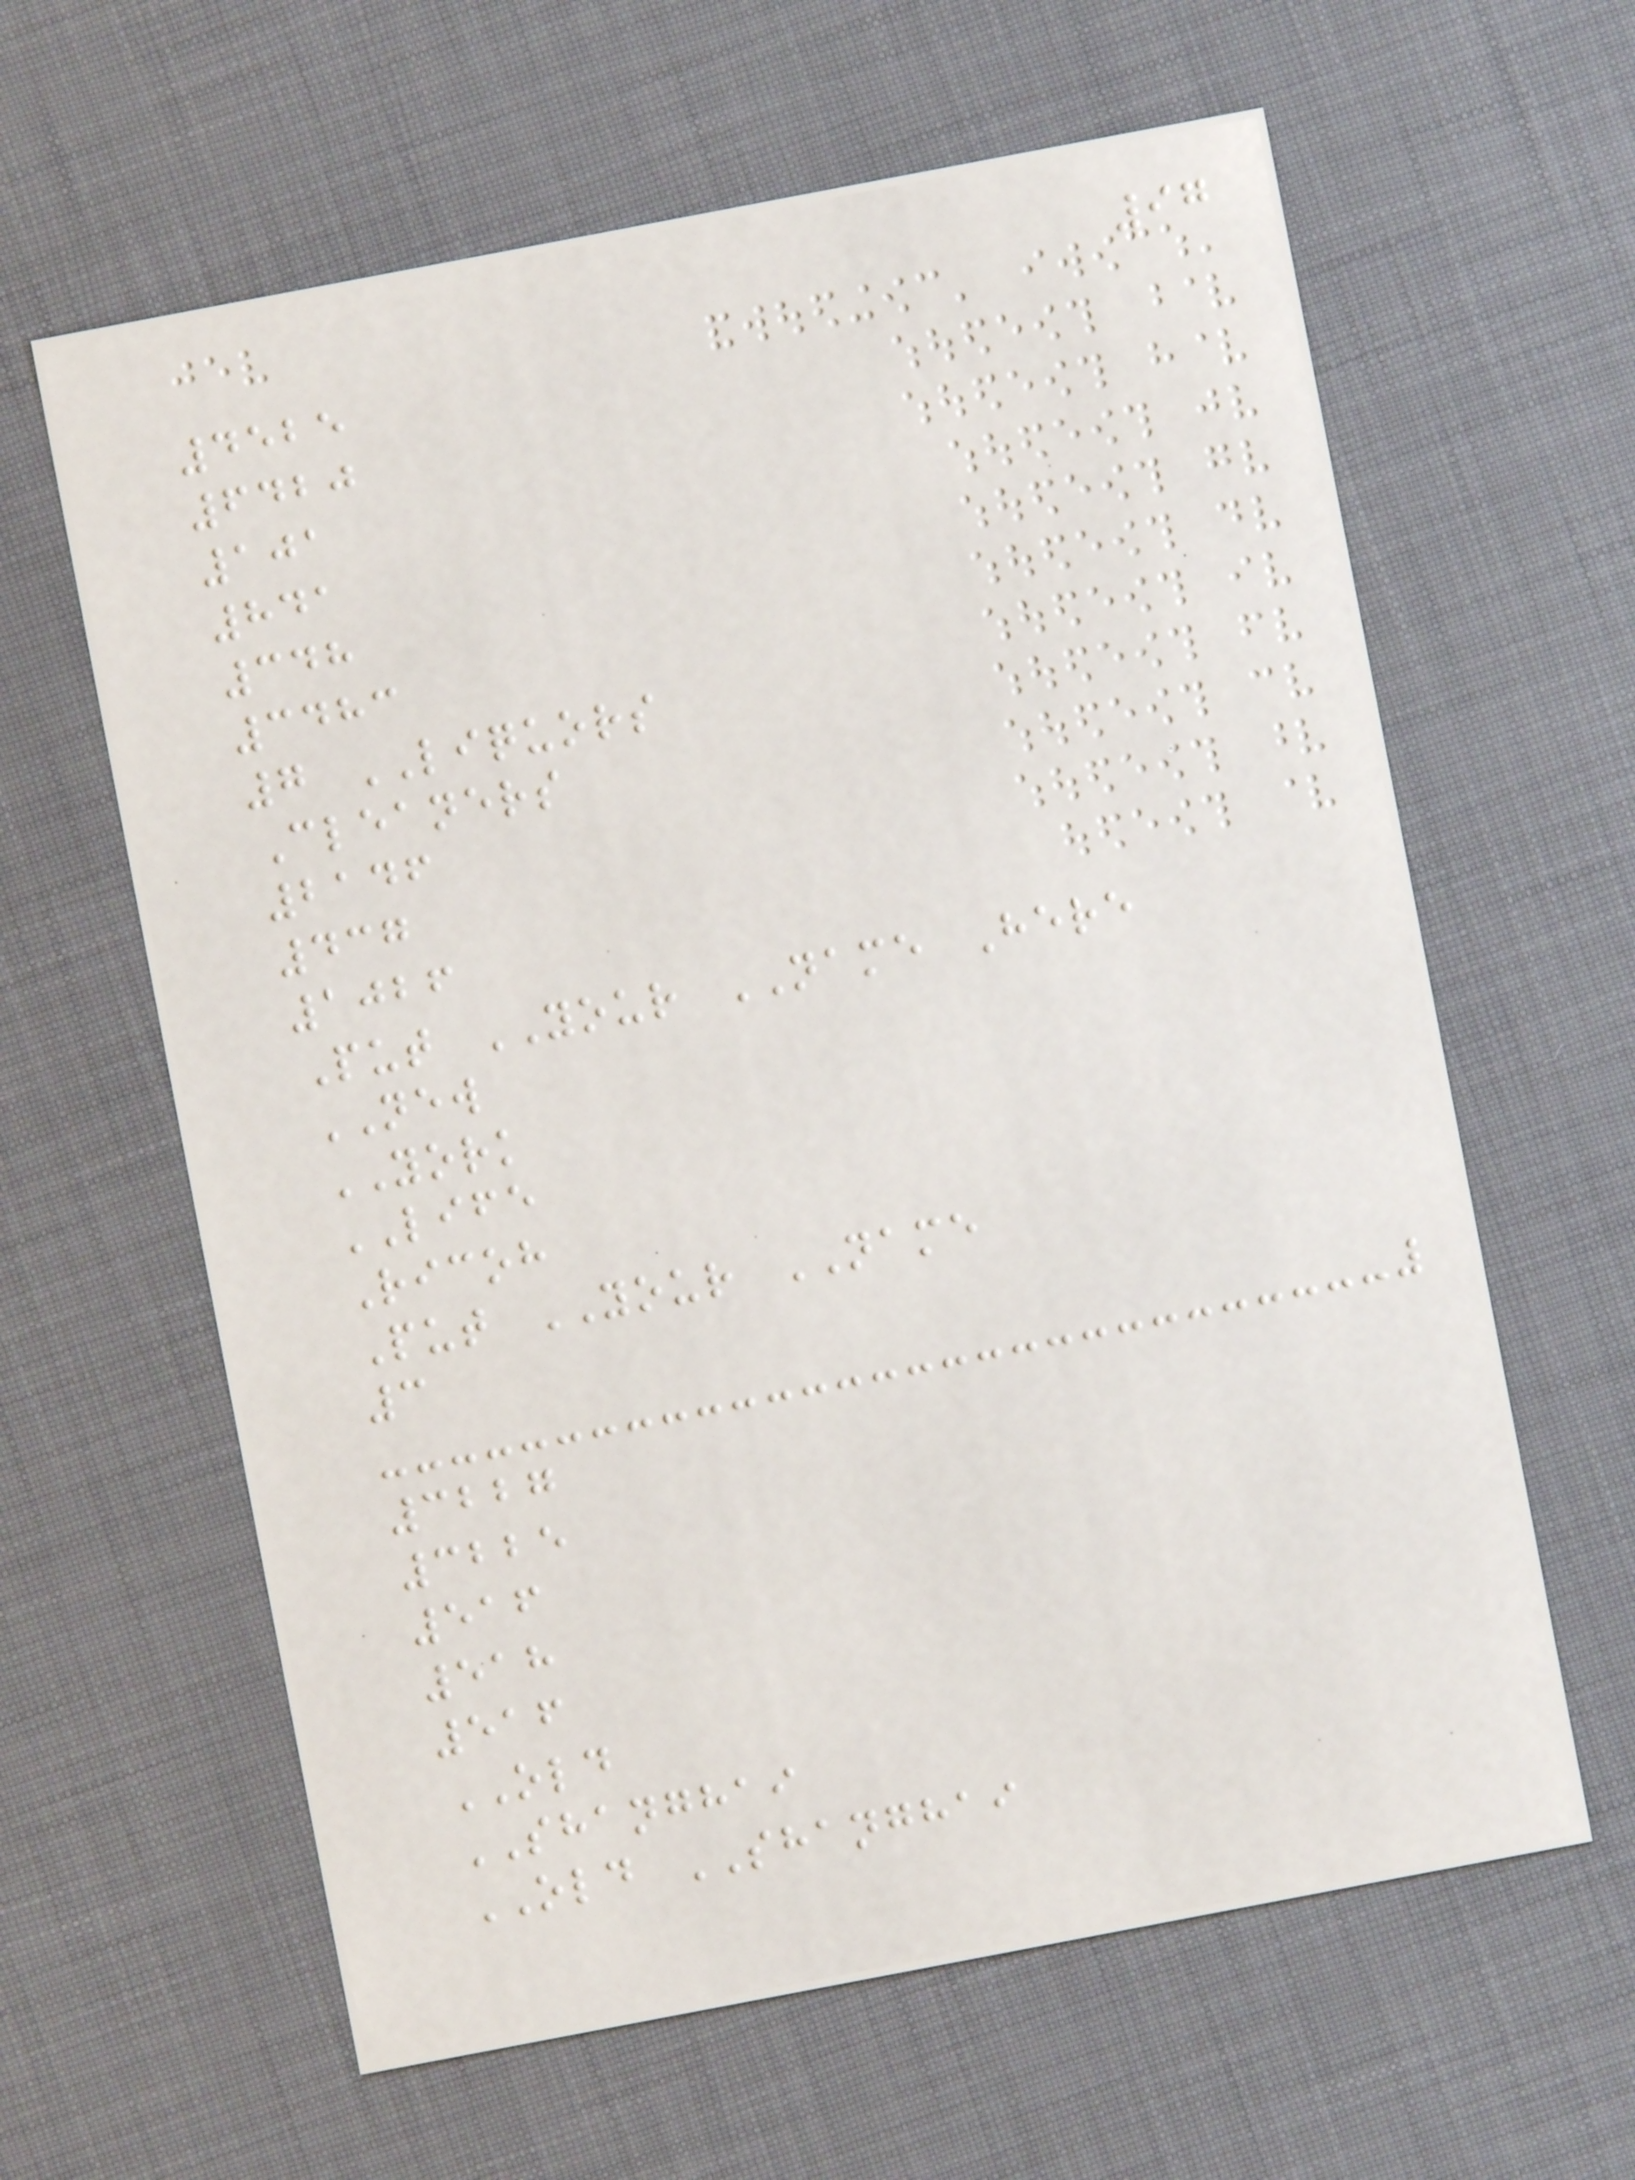97
4525
6420
101
841
348
3483
7 LIQUORS
Cleaners
2146
437
1026
Put YOUR NAME Here
NEW
YORK
LIFE
Ricoh
Put YOUR NAME
3
3227
3225
516
518
516
OLD
SHANGHAI
OLD SHANGHAI
